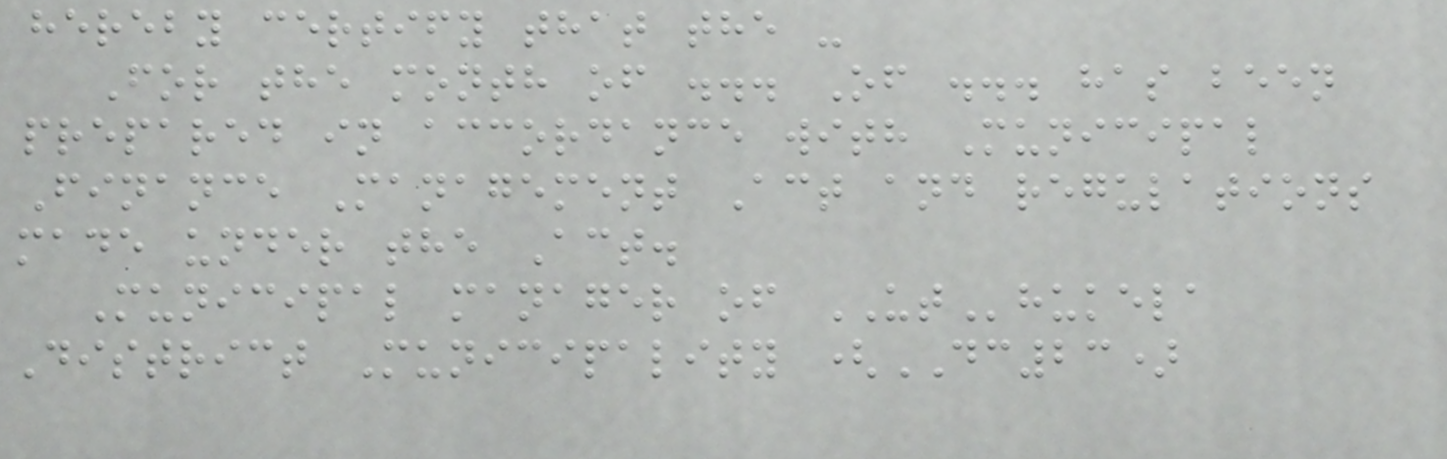hereby certify that the -
For the month of ... Of ... has been
prepared in accordance with Municipal
Finance Management Act and regulations
made under the Act.
Municipal manager of UThukela
District Municipality (DC23)
